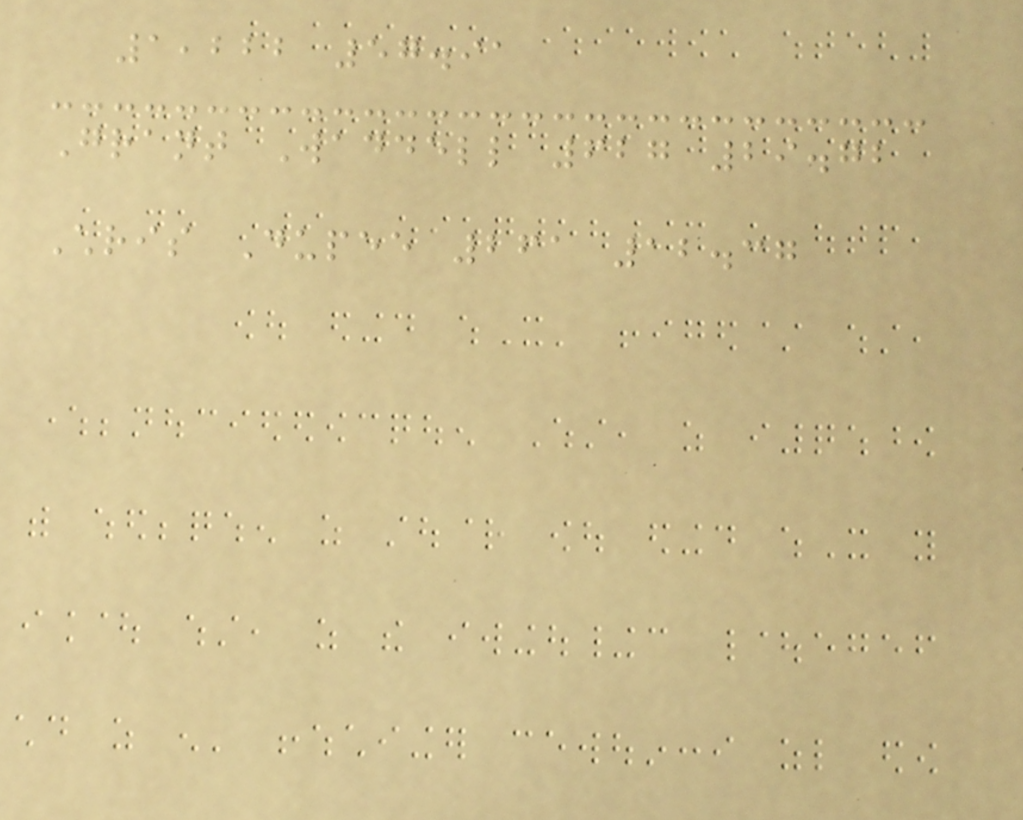1,222 57.91
Grant Waddell 627 29.72
Chris Dupee 261 12.37
